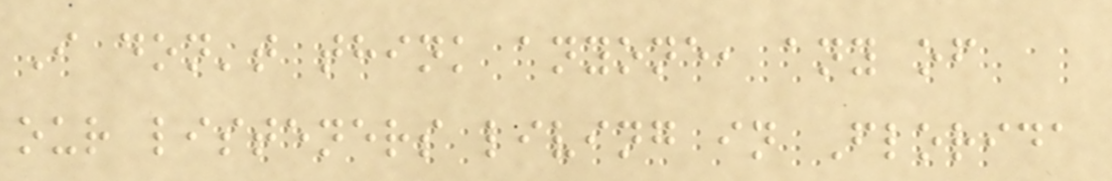I don't think anyone, any of
our listeners living in Florida
